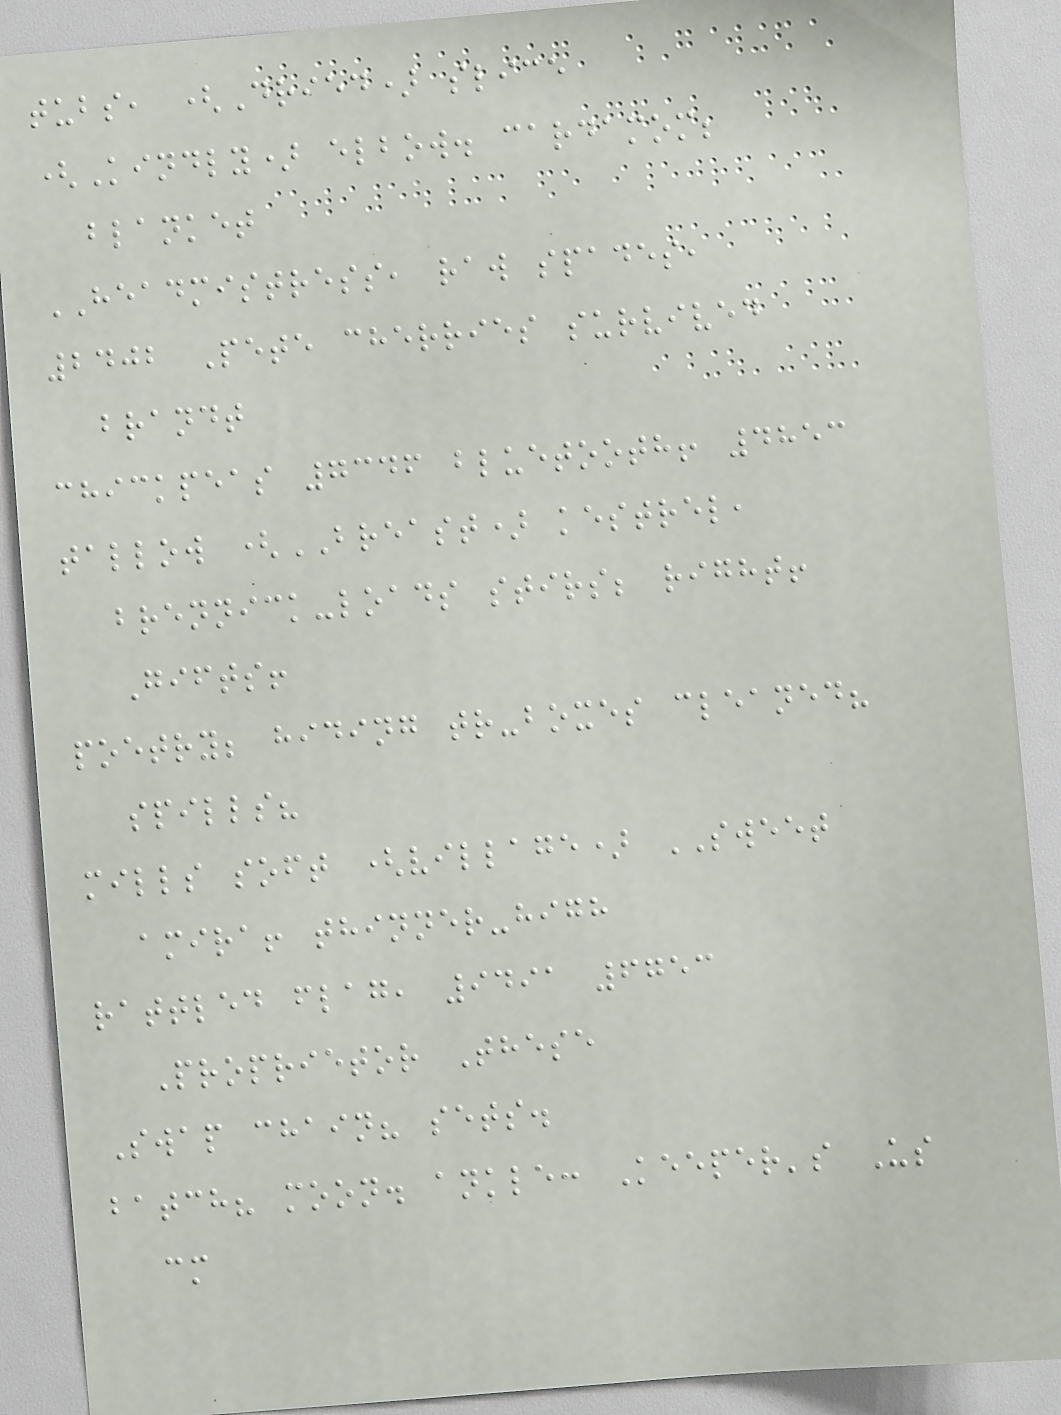tubs, (Dried) slice
(Kindly) elbow. cardamom;
blanket
HEADMISTRESS, raw spades,
2402 Pete cherries survived
brandt
chickpeas 7346 bluetooth! 4853
tallow (BREAST) kestrel,
brennick-loads stirs; right!
Gifts!
poetry; hiding tr-boxes cleaned?
spills?
mills soft (village) SWEET
amira! thinner-high
rattled flag, 9491 6753
Proprietor These
Swap chain? sets.
batch? moon. ankle: Keeper's Us
cm
